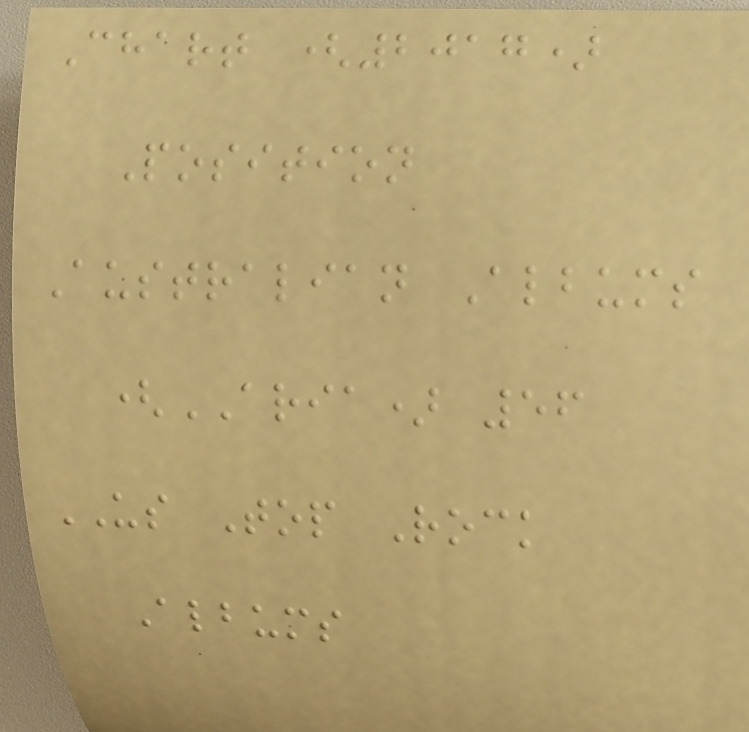Chart (2017)
Position
Australian Albums
(ARIA) 56
US Top Rock
Albums
